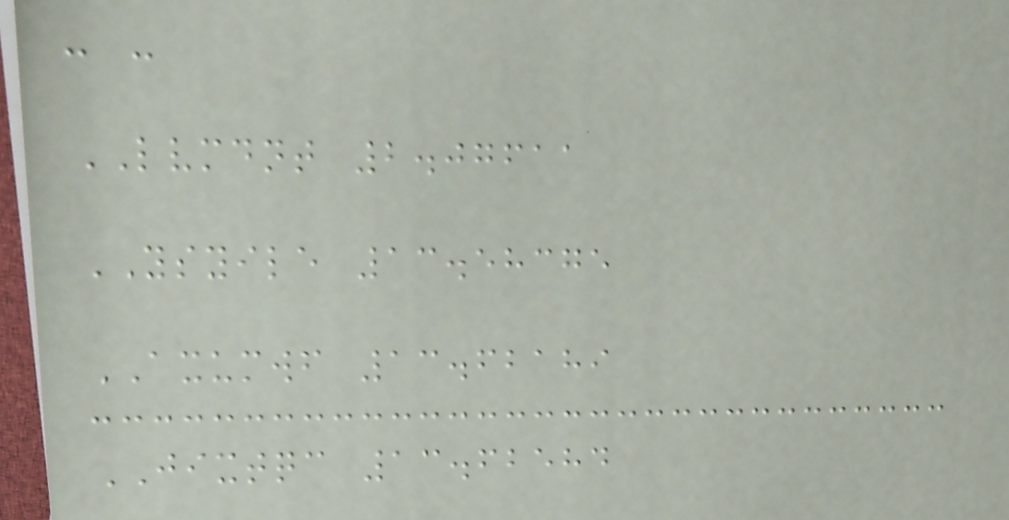- -
LVMDNT 2.07611
YSYILE 13.58375
AXUMWF 13.62189
JIXTQC 13.62584
